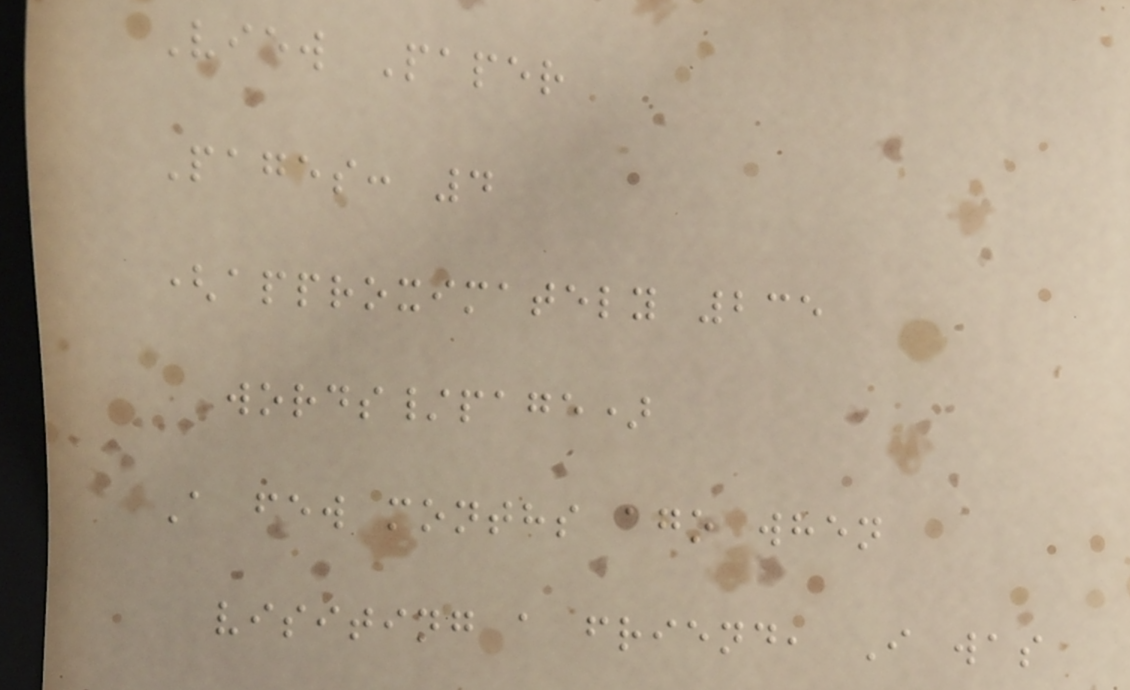View Paper
Pages: 4
(approximately 235
words/page)
A few months ago when
visiting a friend, I was
